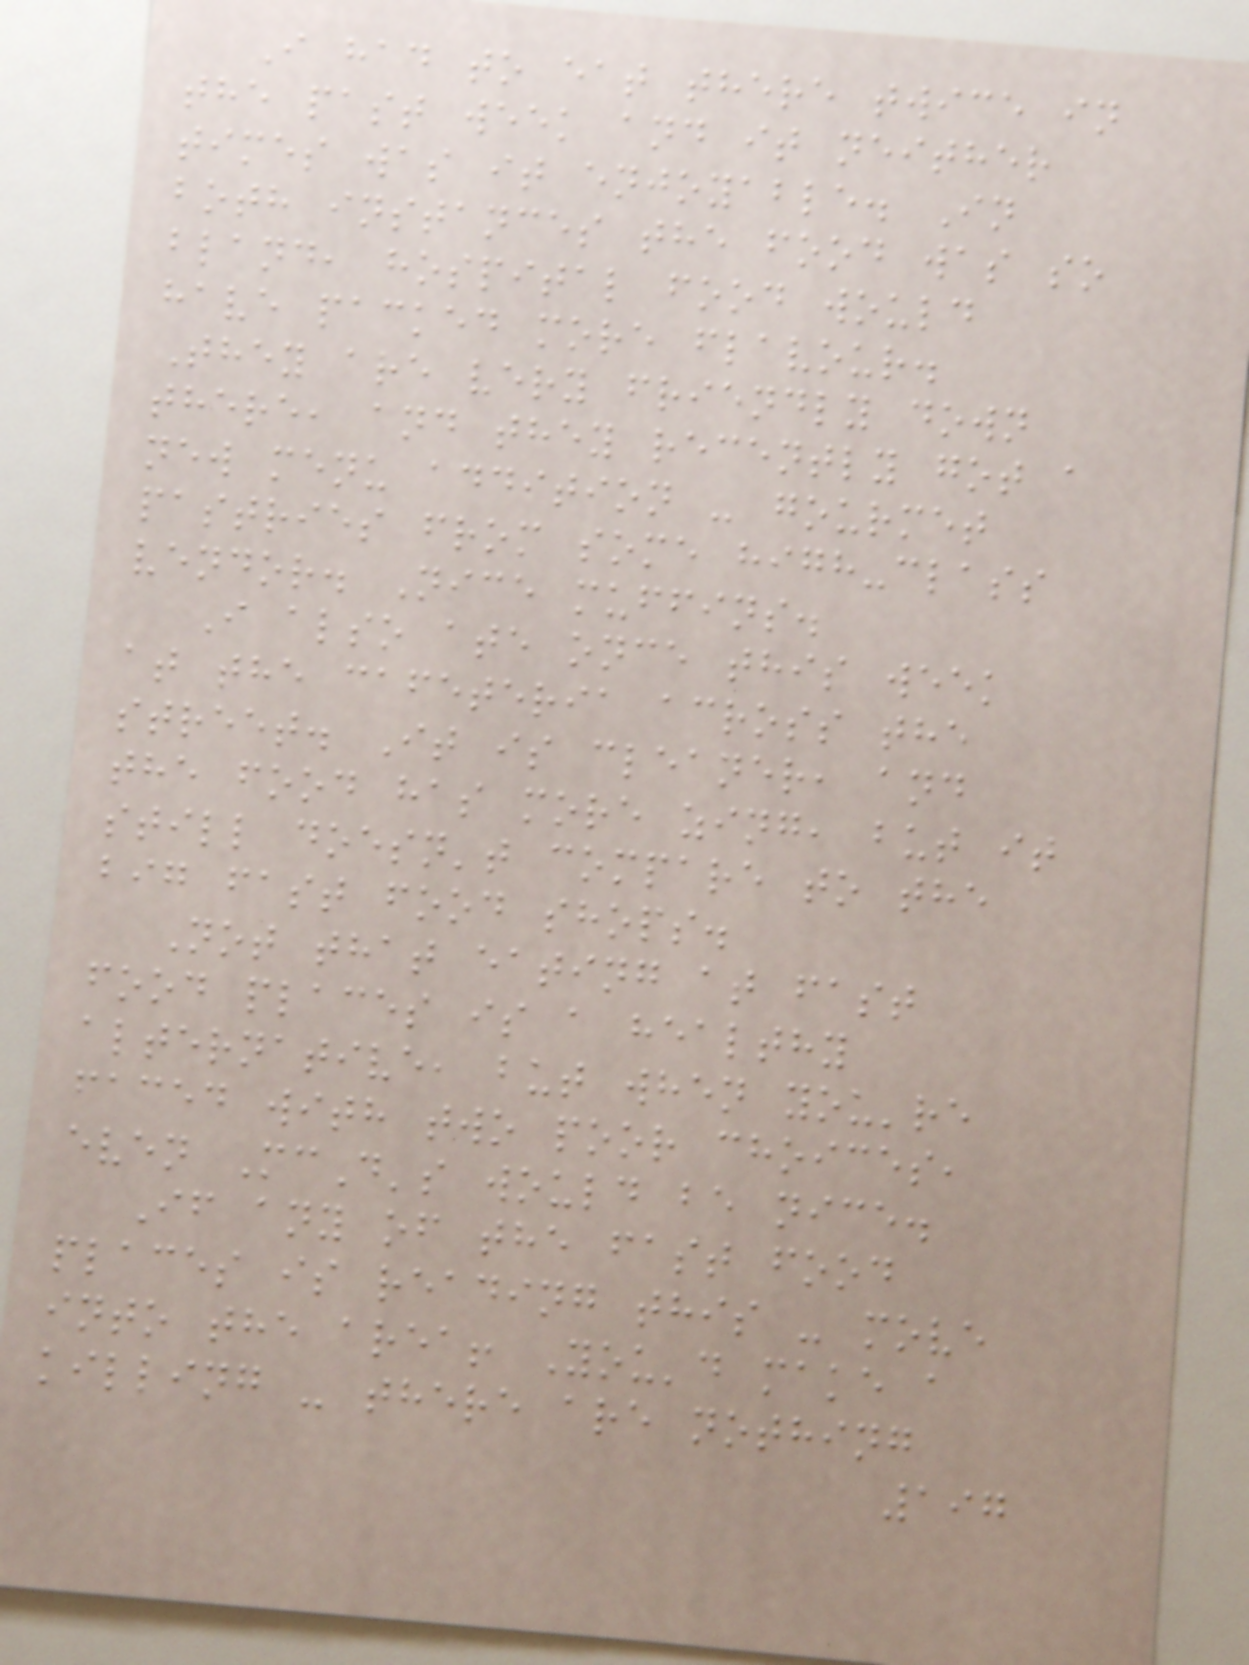I had to eat there twice in
the past week and it neither
times was it enjoyable. In
both instances the food was so
bland, hospital food would
have packed more flavour.
They are very friendly down
there, and they recently got a
new menu addition - gourmet
pastries from some high-class
vendor. Nice muffins.
I also ate once this week
at the cafeteria across the
street. It is cleaner, and
the food has more zing, but it
still doesn't compare to the
big fast food shops.
Not that eating at fast
food places is a healthy
alternative, but when you're
faced with two poor choices,
even McD's would be nice.
If any of the fast food
places is reading this - move
into the area! You'd make a
killing - there are nothing
197
